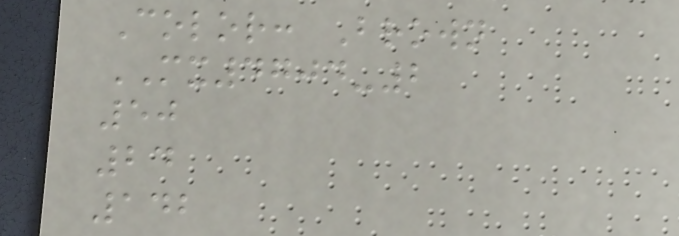Color: Brown
MX4704-2
50
24
142
